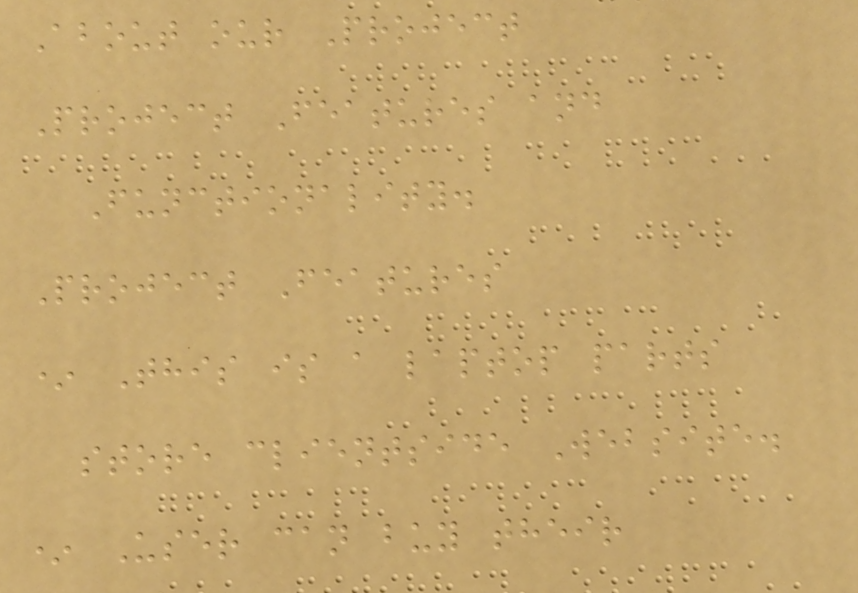About our Project
Project Features and
Functionality.
Project Features
* This is a laptop parts
store clientside Website.
* User can buy their
